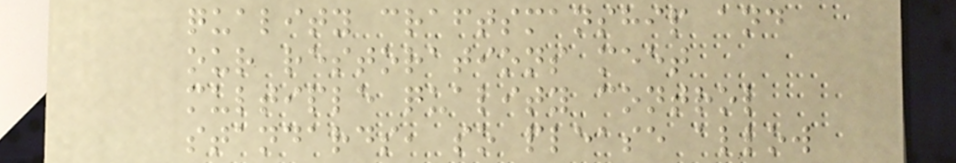quality craftsmanship and
our restorations meet
multiple quality control
standards, so please allow
